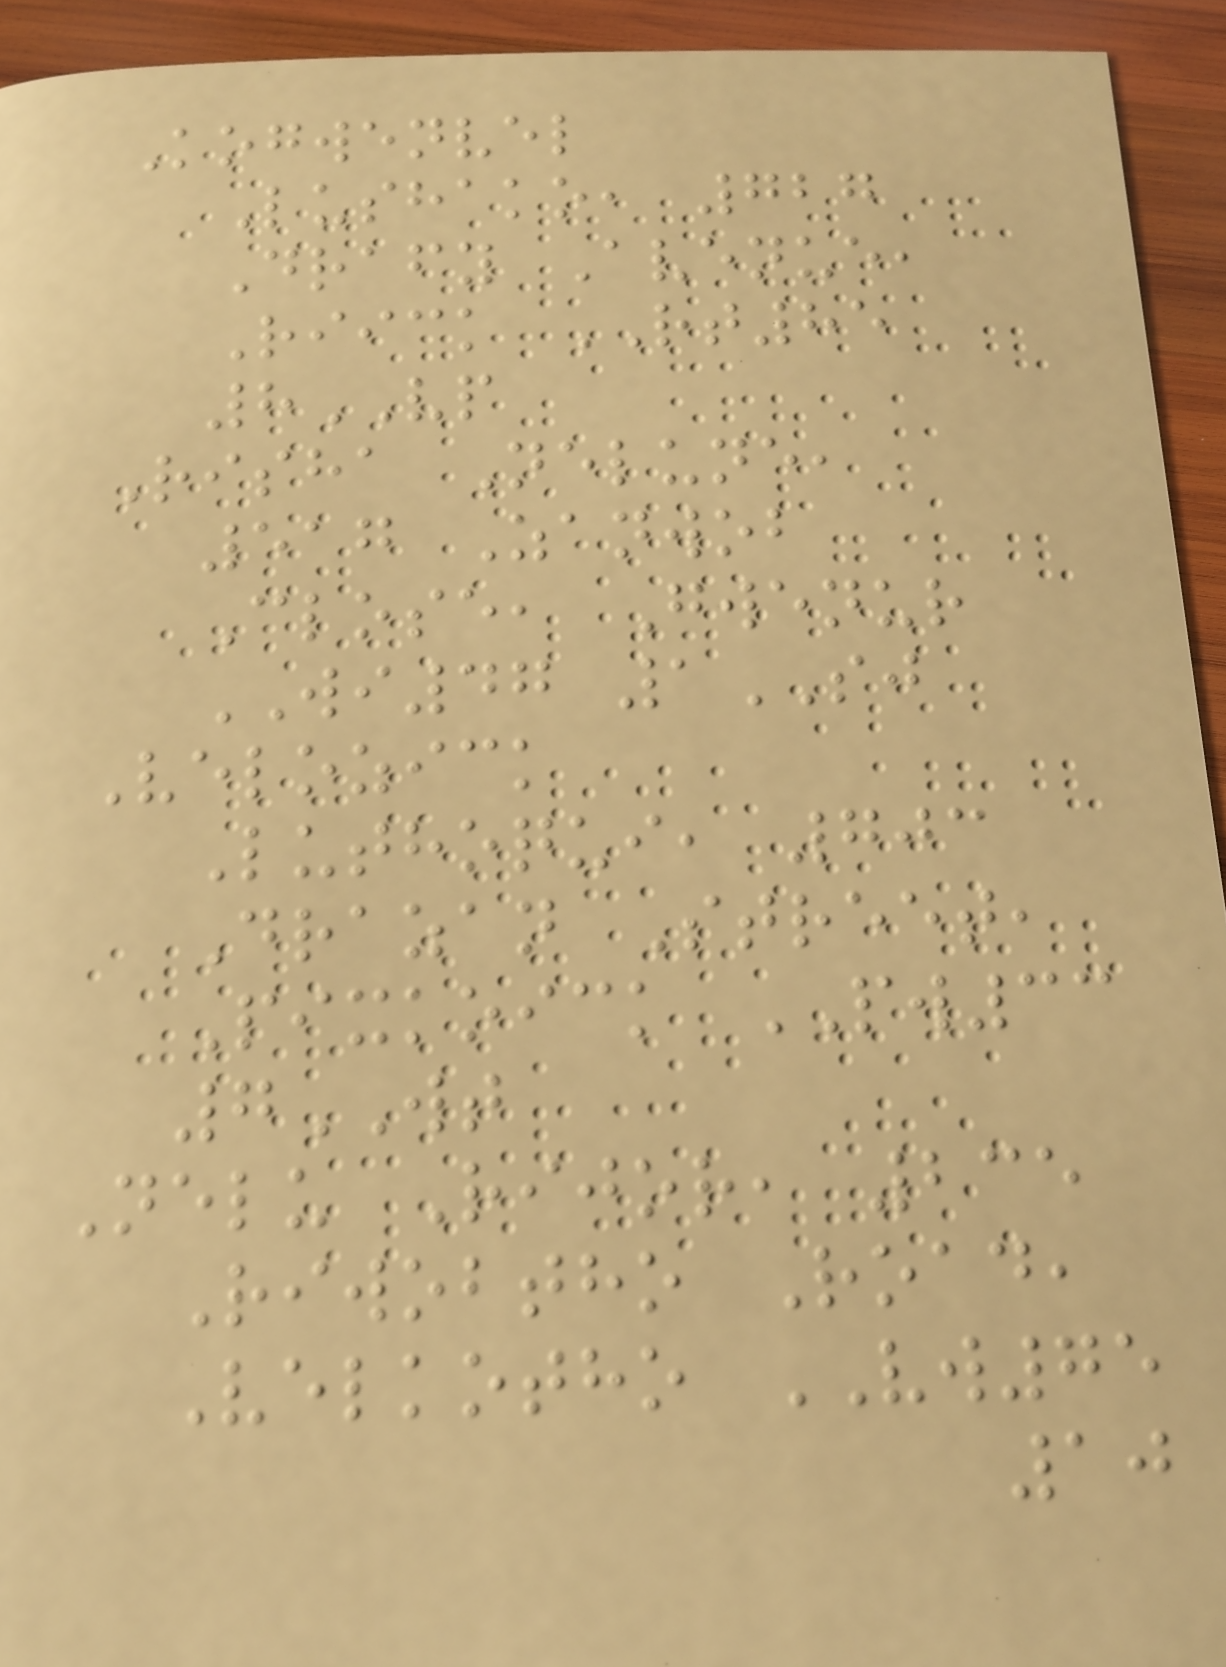Kogwenvel
Lushako, 727
Drafy Avenue,
Riick RT85
8VP
Risha Nelune,
517 Zanwob
Close, Gwenur
WI47 1SJ
Velozick
Luthoqui, 703
Drazan Street,
Pixkoick PW33
7WT
Nelu Rijor, 235
Riwobtho Road,
Velkotho VW75
10
